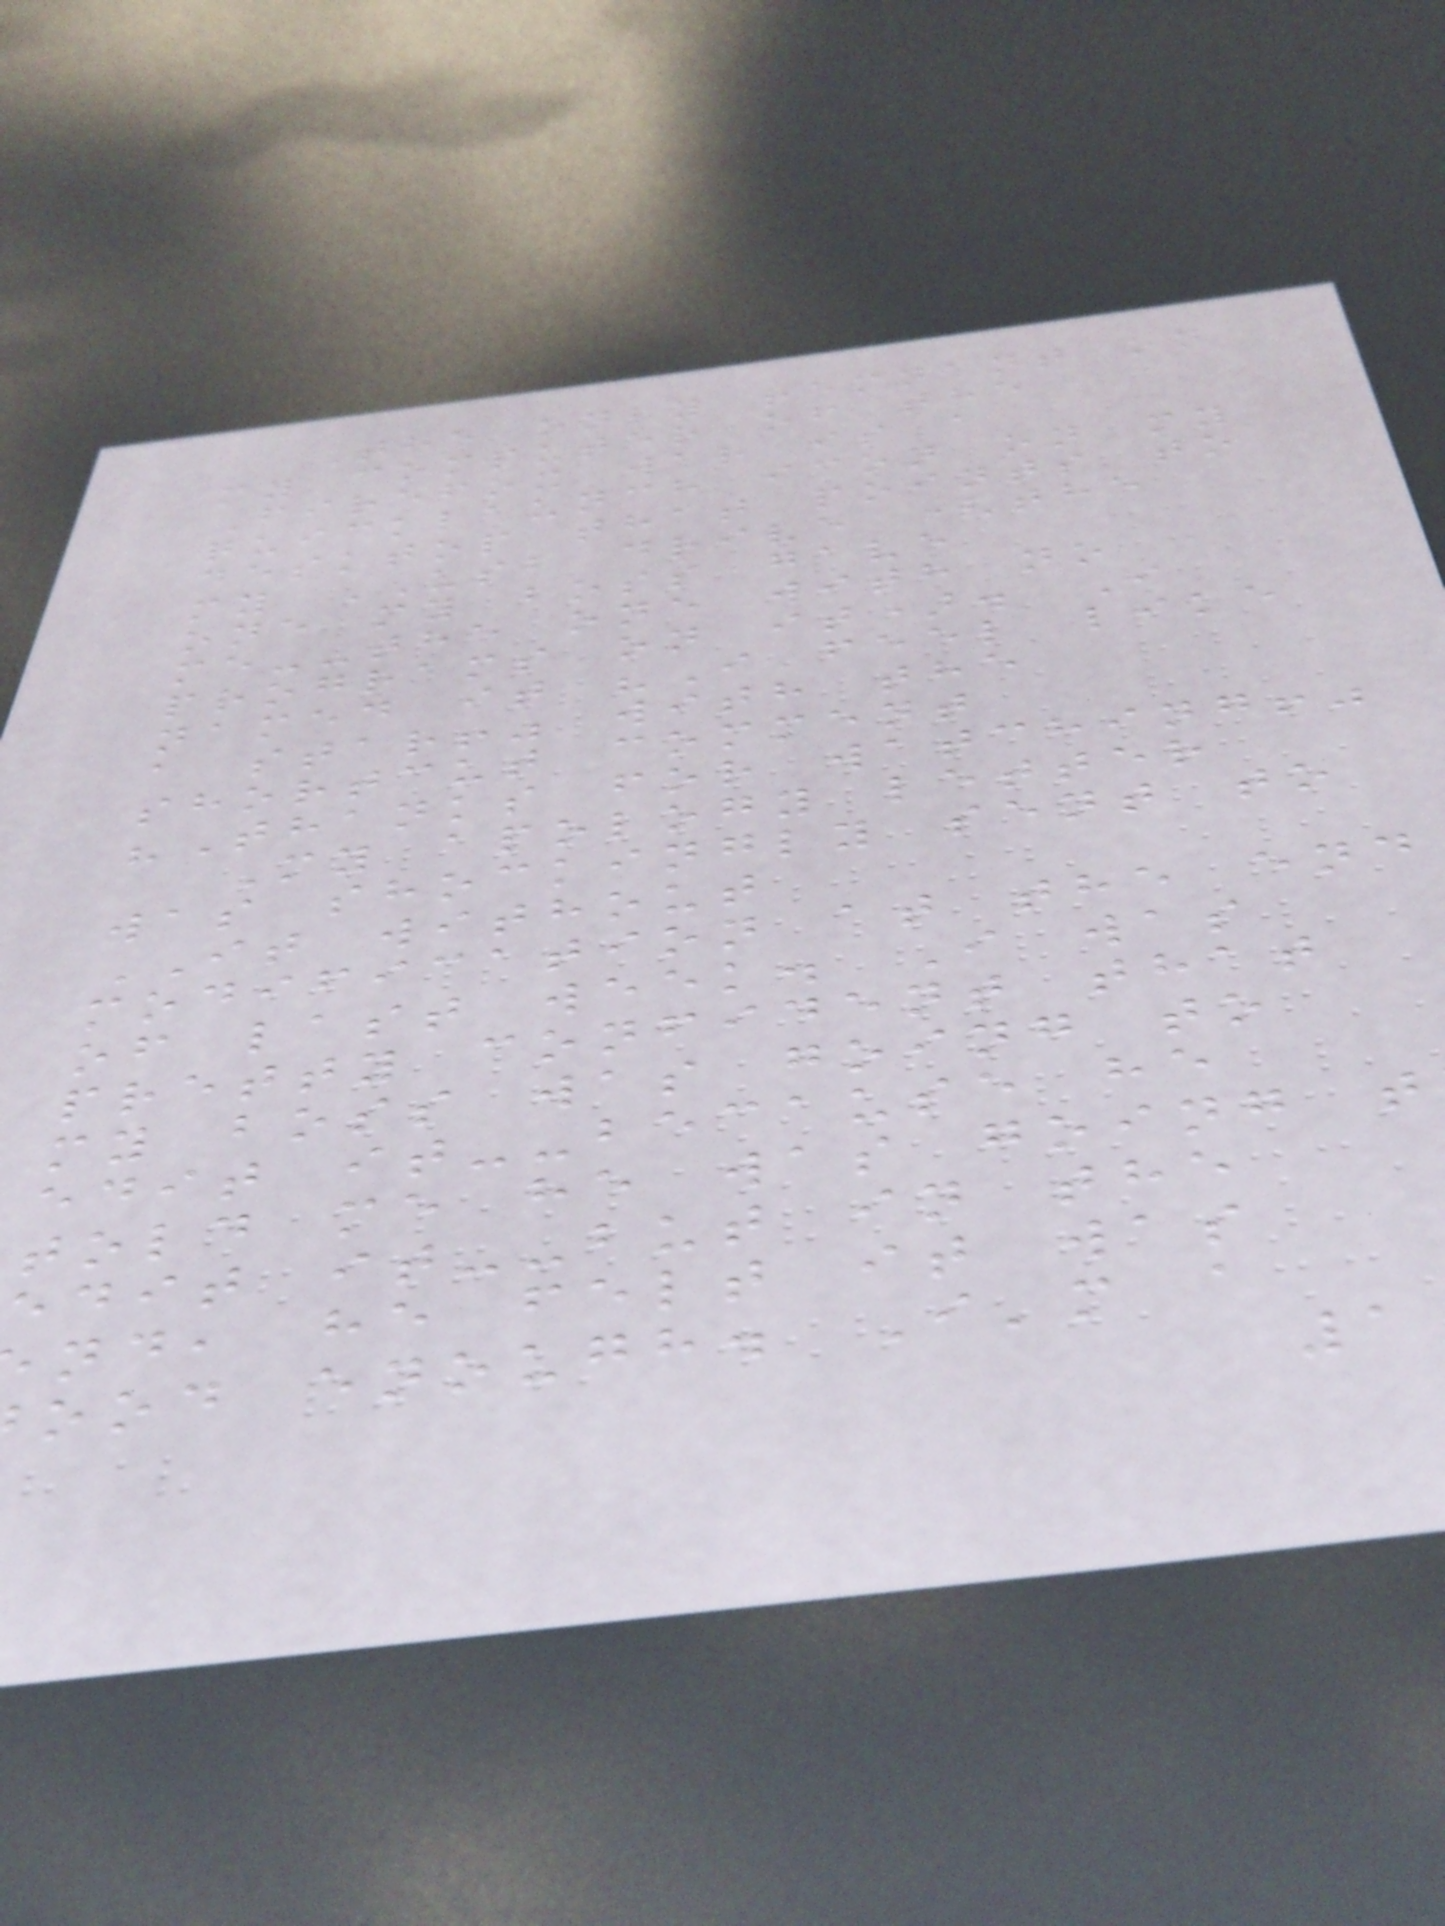The only remnant on
my computer of the
Firefox war is a
quicklaunch icon on my
desktop that points to
my USB drive (the
one my boss gave
me--the one with no
programs on it). I
named it "I feel like
a star!" with the
shortcut comment
"Thanks for watching!"
My apology letter
was shockingly sent to
IT without
modification at the end
of last week. I was
pretty confident that
my boss was going to
edit it--because he
told me he was going t
edit it--but in the
nd, he felt it was
ood enough. I'm a
